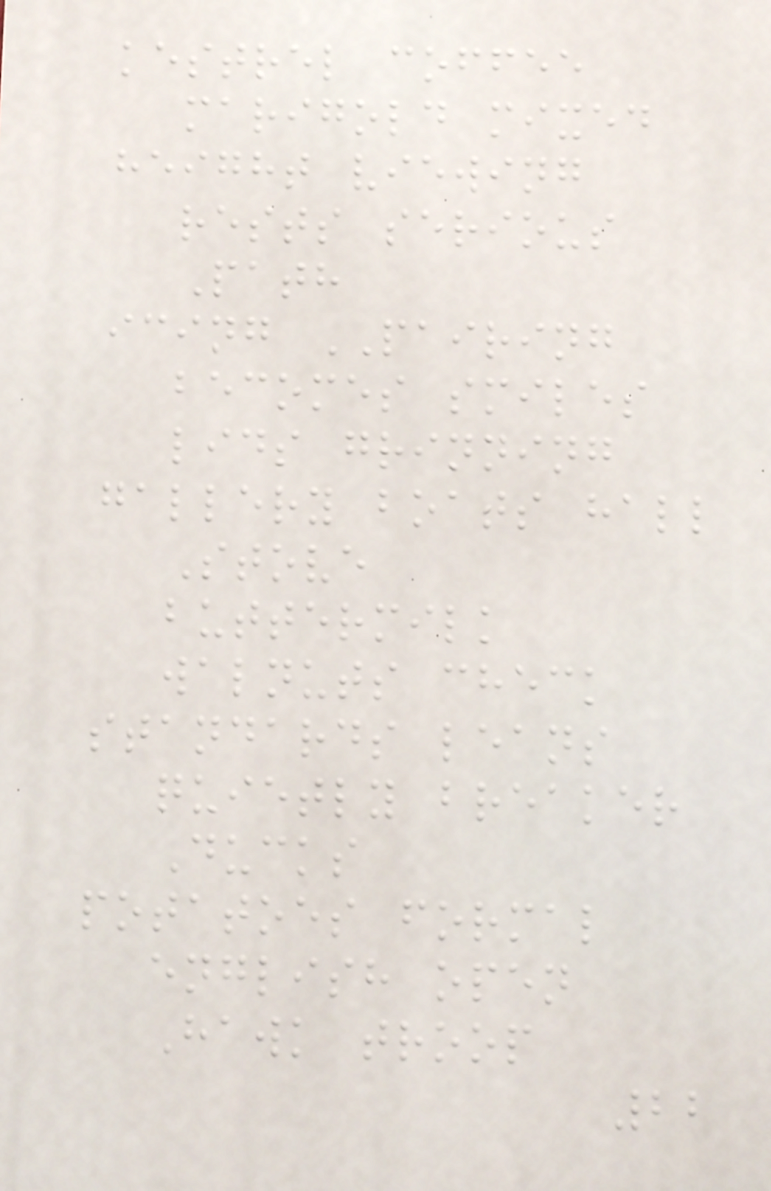kestrel coffee
marigold mixed
height viewing
rests serious
Path
icing PAIRING
becomes smiles
lids grinning
gallery boats hall
Stove
buttermilk
walnuts check
standards leans
quietly breaker
Ducks
potatoes formal
english open
Hawk troop
22
